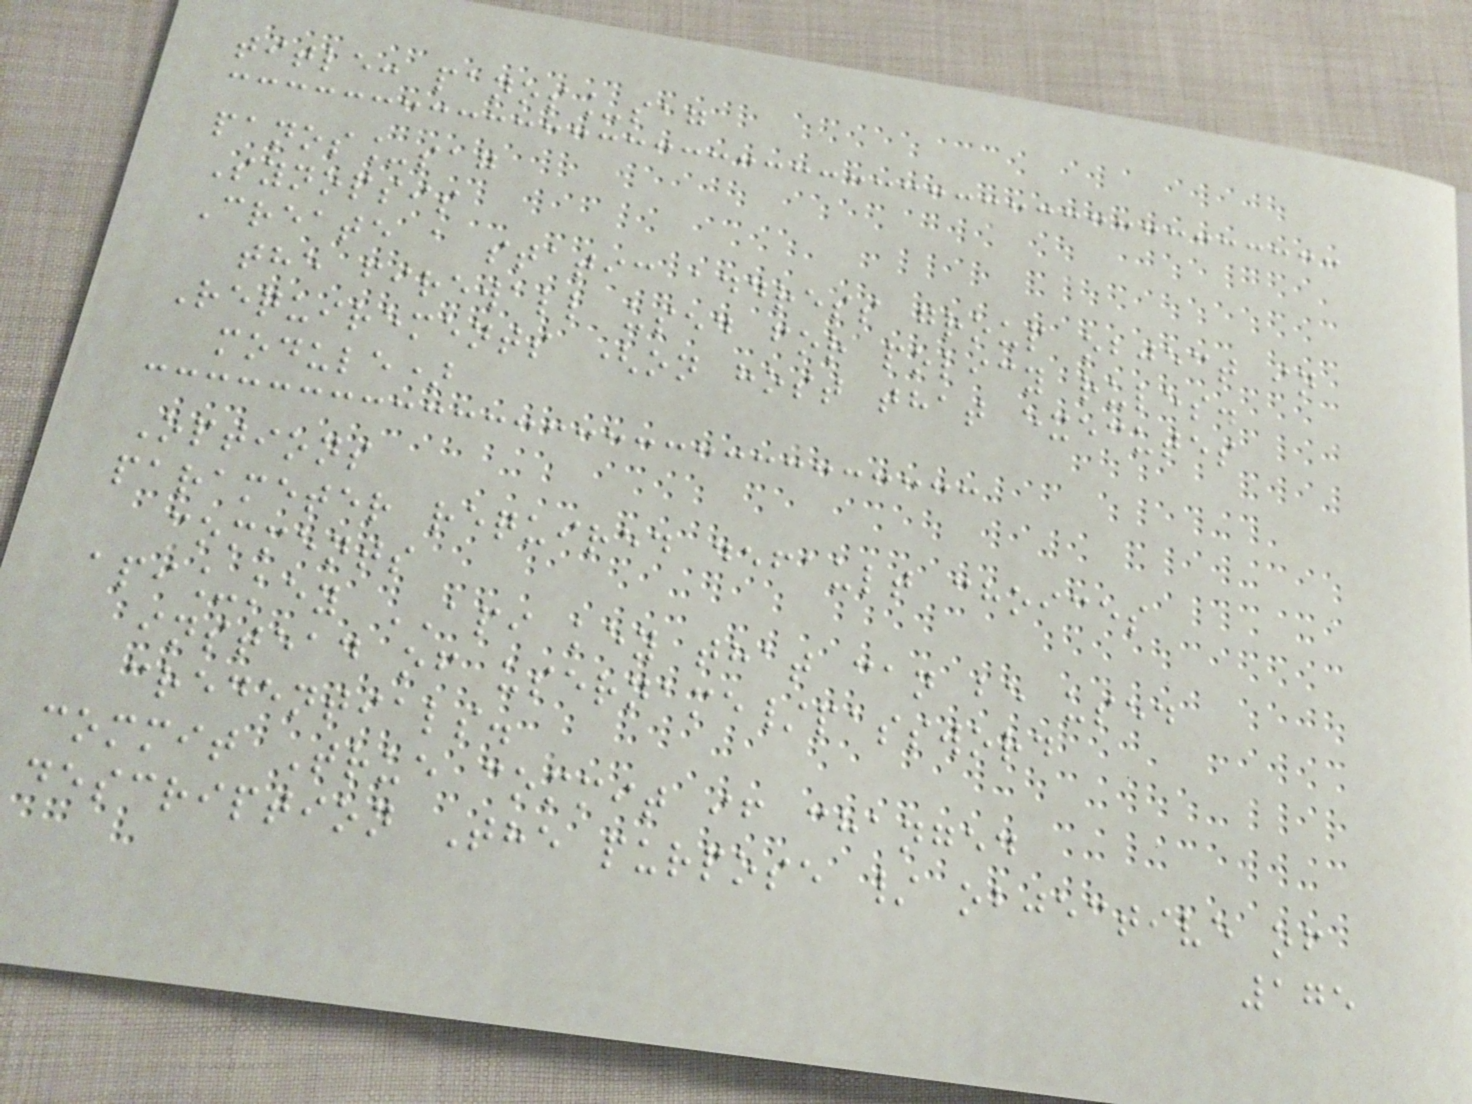title: panos_sag
panos_sag
Synopsis
Create a static address group object in
the firewall used for policy rules.
Requirements (on host that executes
module)
Options
parameter required default choices
comments
api_key API key that can be used
instead of username/password
credentials.
commit True commit if changed
description The purpose / objective of
175
